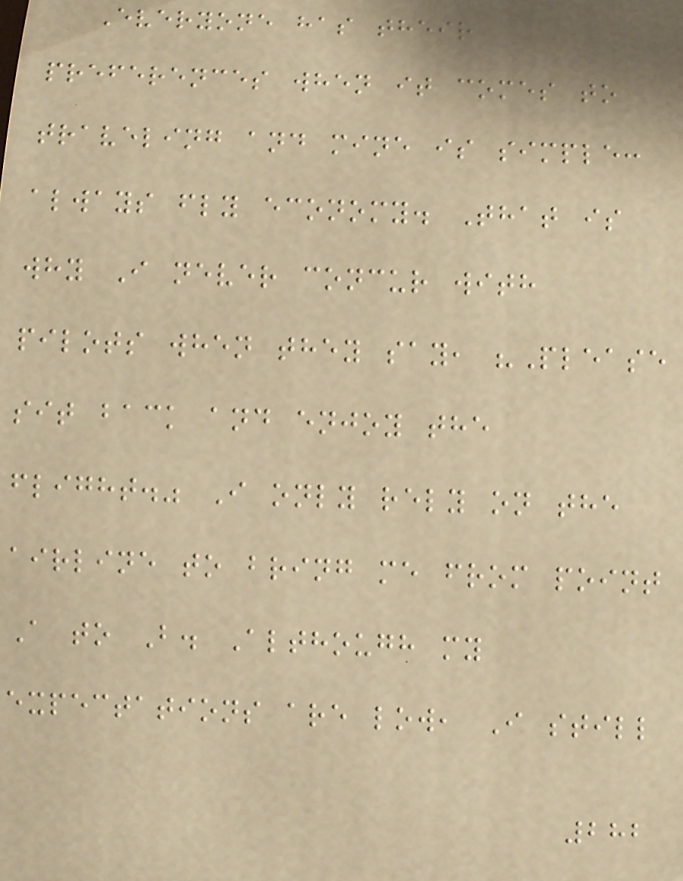Everyone has their
preferences when it comes to
traveling and mine is simple:
always fly economy. That is
why I never concur with
pilots when they say, "Please
sit back and enjoy the
flight." I only rely on the
airline to bring me from point
A to B. Although my
expectations are low, I still
282
